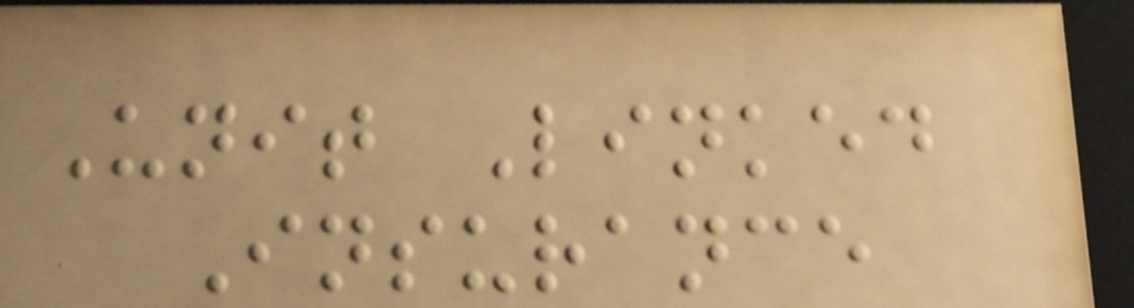Unit Linked
Insurance
